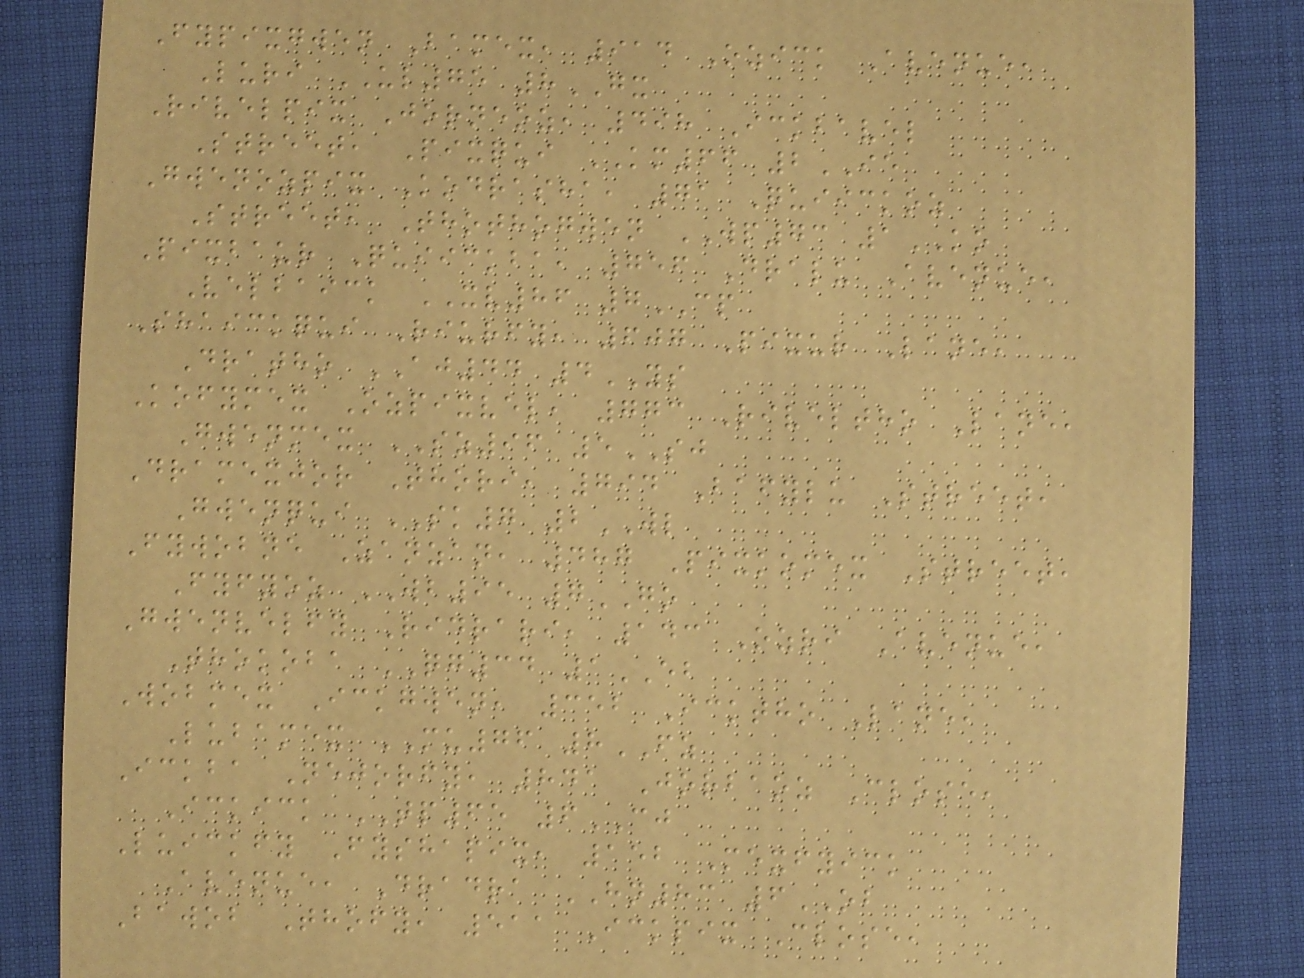Fypixgwen Bamex, 914 Ozick Avenue,
Luri UL75 8GX
Rivelpix Jorneoz, 498 Ickbavel
Street, Pixqui KM66 2IE
Gwenozpix Kodrasha, 71 Quiickoz
Street, Thothogwen WP73 1KO
Pixbaur Quiickba, 756 Dralu Avenue,
Velbaick XV86 7CP
Shaickqui Riurfy, 607 Pixur Lane,
Dratho AJ44 4YS
Kofymex Ozpixvel, 773 Riveltho Lane,
Gwenmex SZ96 5SJ
Dramexjor Thori, 794 Bafylu Street,
Gwenqui SK7 2WL
Fywobne Zanzan, 487 Pixkomex Street,
Fyfyoz WB95 7GO
Gwenvelfy Ridrari, 143 Ozri Avenue,
Thokoba QG34 1EB
Wobmex Ickgwen, 352 Icktho Lane,
Lubamex MU76 8FZ
Ickba Nejorfy, 841 Jorbaoz Close,
Ickick TP65 6CJ
Luickfy Fyshapix, 152 Mexfyick
Avenue, Dradra HN83 6OB
Bawob Thofy, 511 Ickpix Close,
